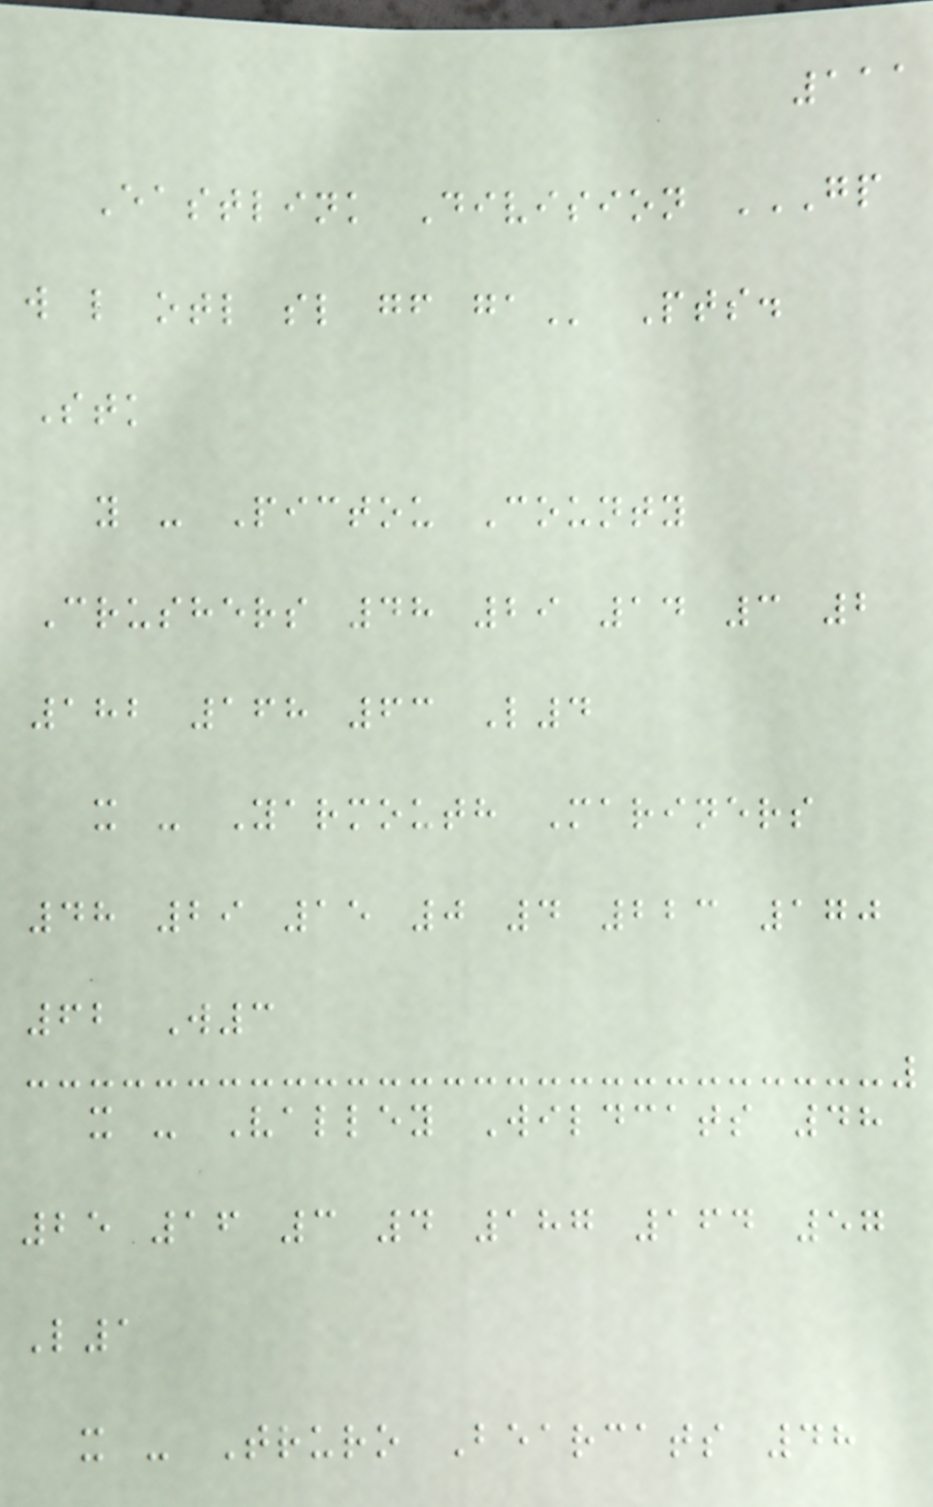111
Eastlink Division GP
W L OTL SL GF GA Pts.
Stk
y - Pictou County
Crushers 48 29 14 3 2
182 168 63 L4
x - Yarmouth Mariners
48 29 15 0 4 223 170
62 W3
x - Valley Wildcats 48
25 16 3 4 187 164 57
L1
x - Truro Bearcats 48
